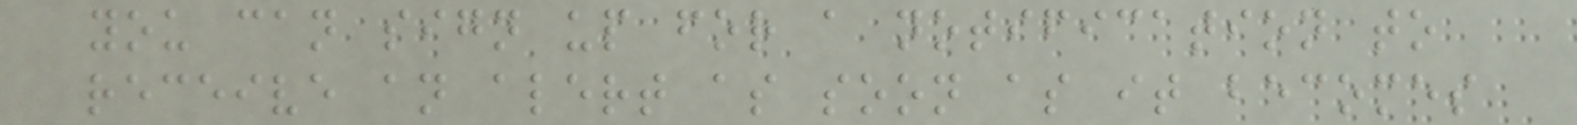you can sign up for a notification to
receive an alert as soon as it becomes
